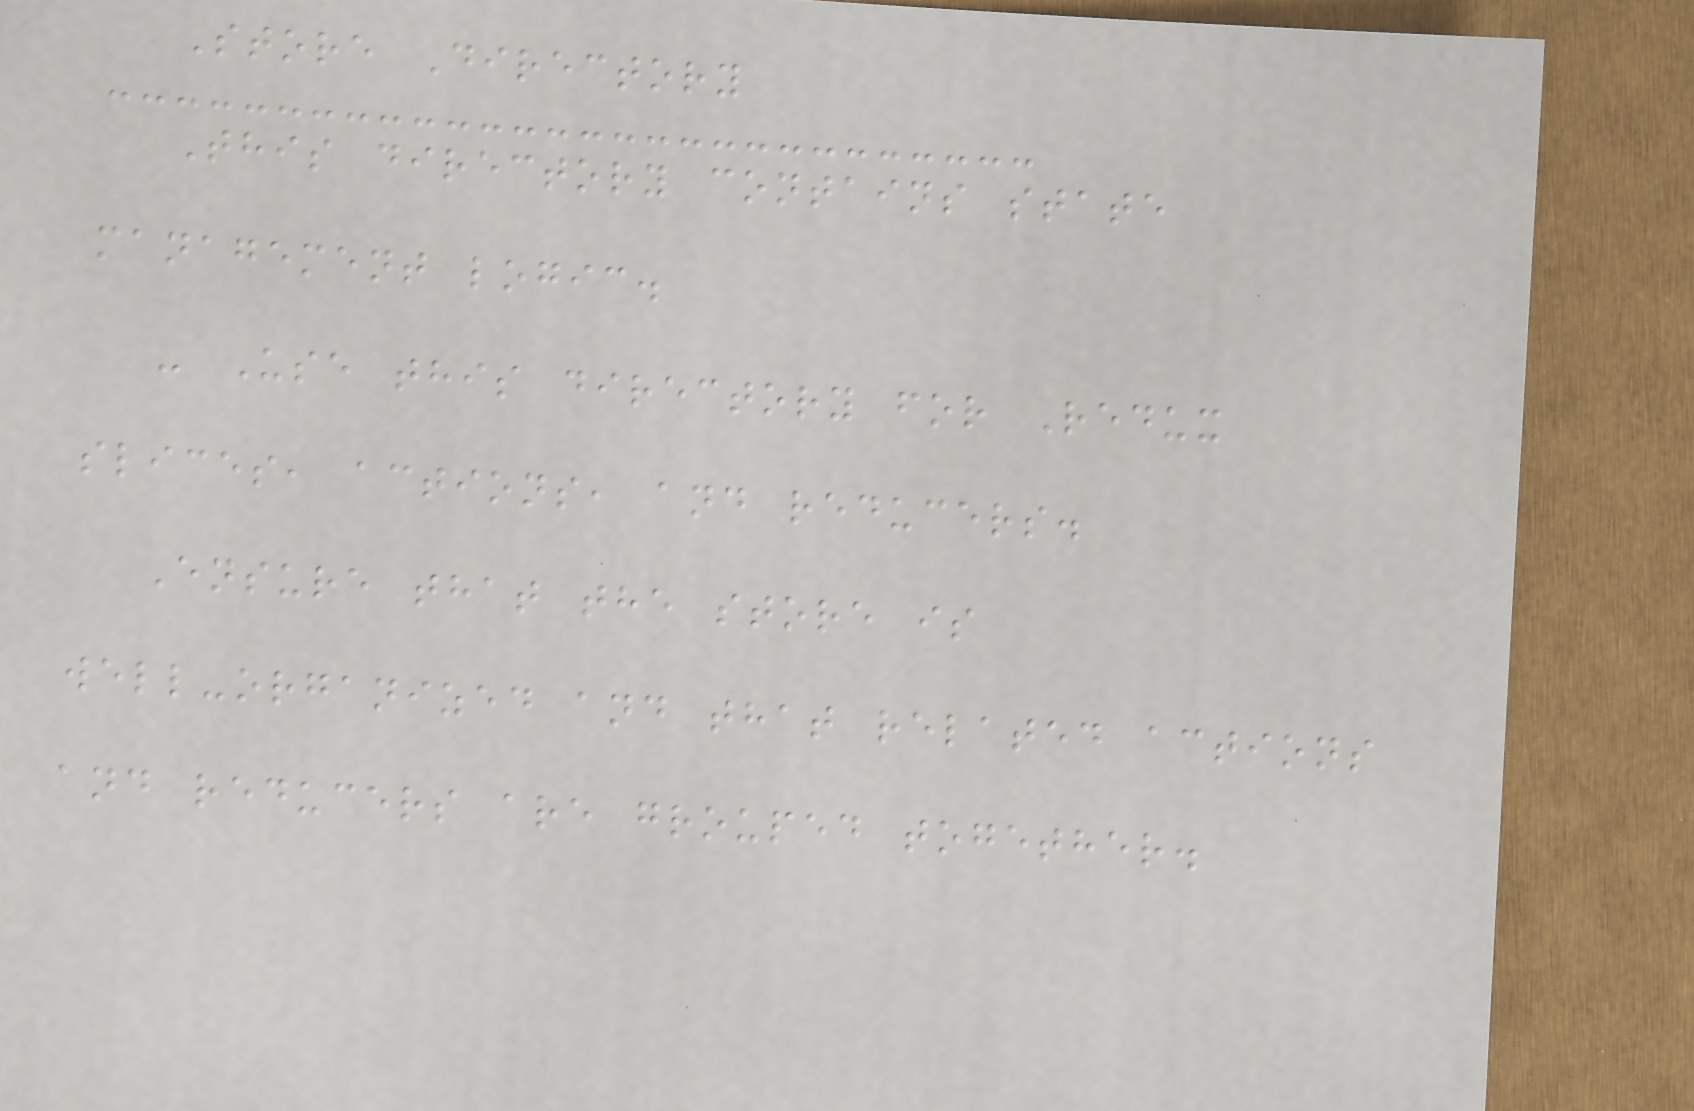Store Directory
This directory contains state
management logic.
- Use this directory for Redux
slices, actions, and reducers.
Ensure that the store is
well-organized and that related actions
and reducers are grouped together.
